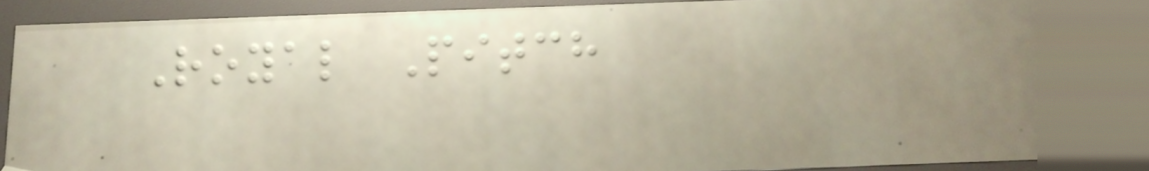Royal Pitch
